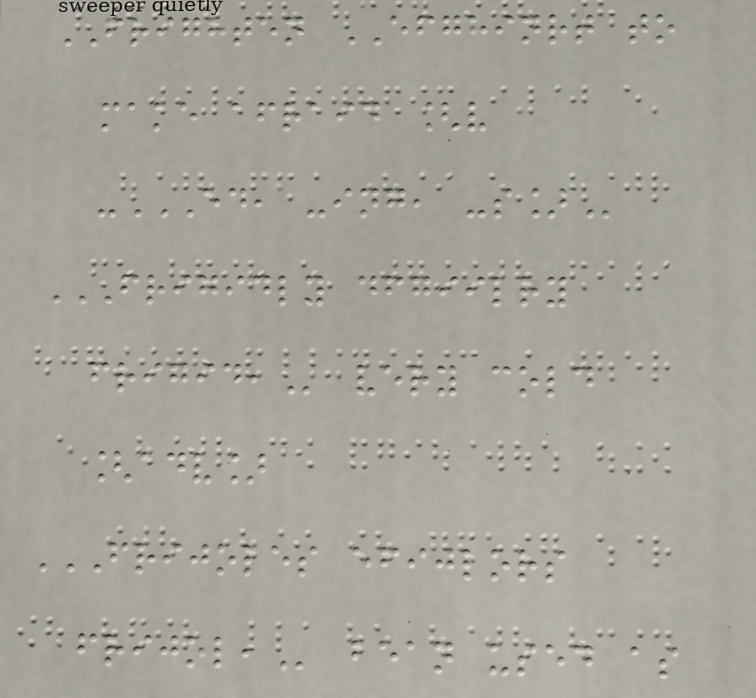FRIGHTEN EFGHINRT to
make afraid [v
-ED, -ING, -S]
FRIGIDLY DFGIILRY
FRIGID, very cold
[adv]
FRIJOLES EFIJLORS
FRIJOL, bean used as
